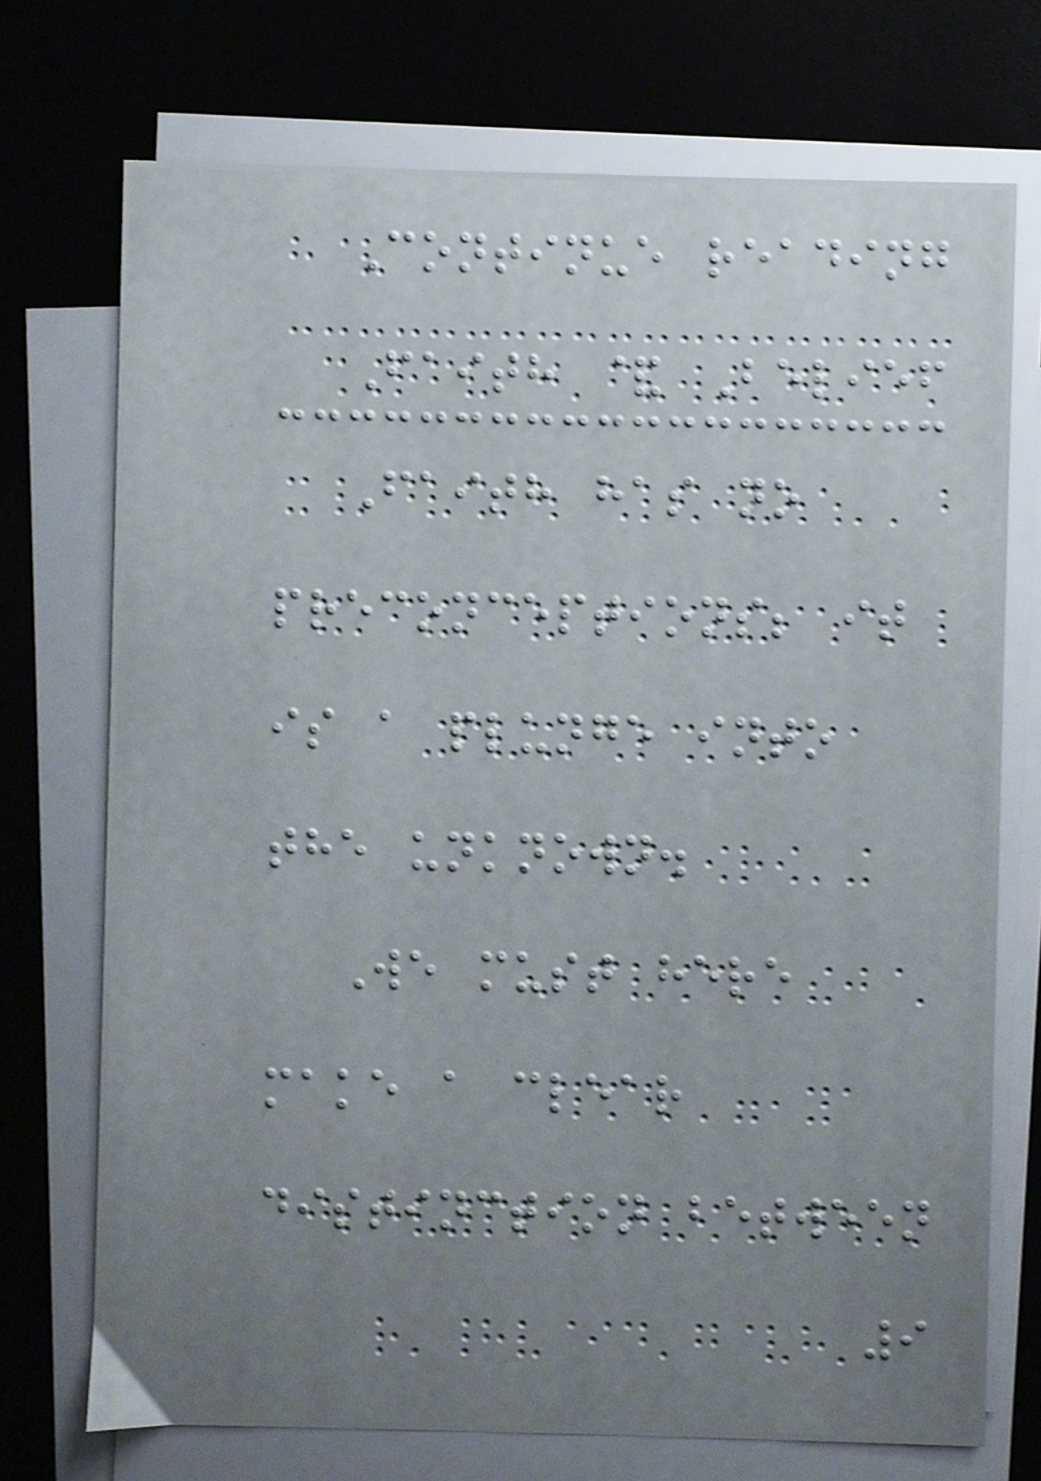Continue reading
Faith & Belief
Faith has no
preconceptions; it
is a plunge into
the unknown.
We must here
make a clear
distinction between
9
